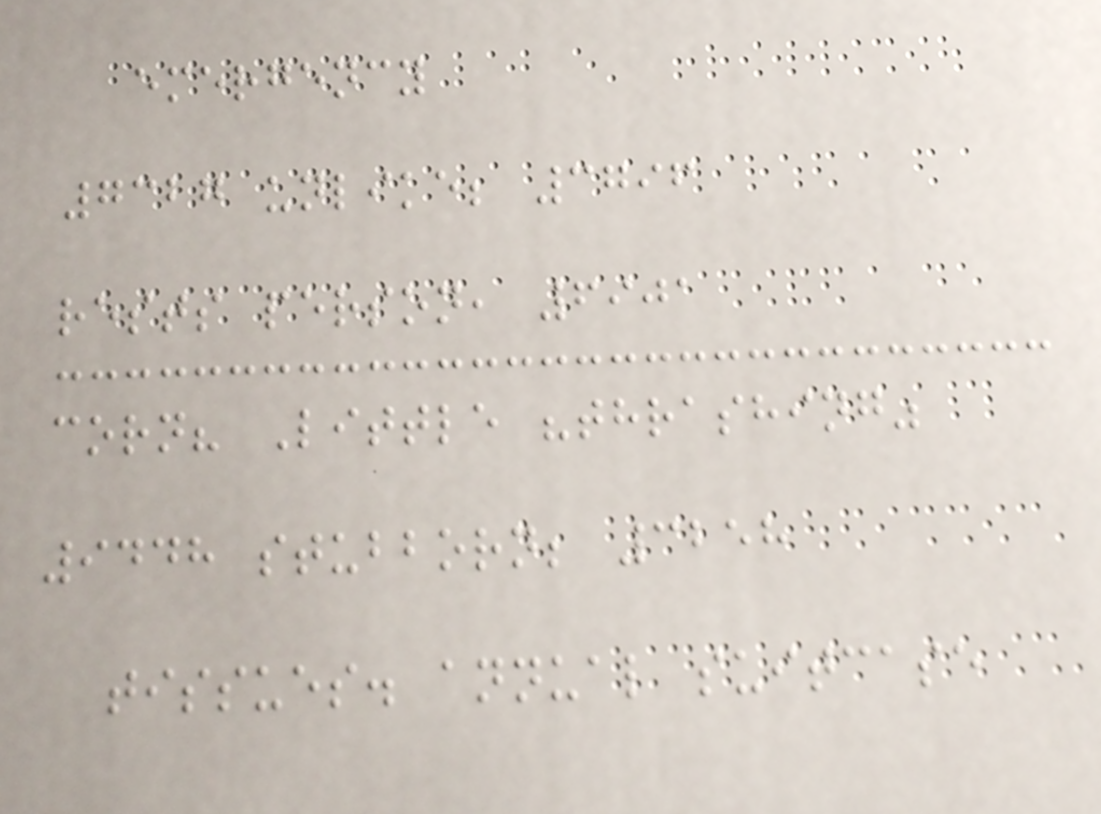emergency
7327 unlike; 3796
rests person, 6901
corn? Little "thrashing"
9448 stubborn; 3258
tissues. annual suitcase
